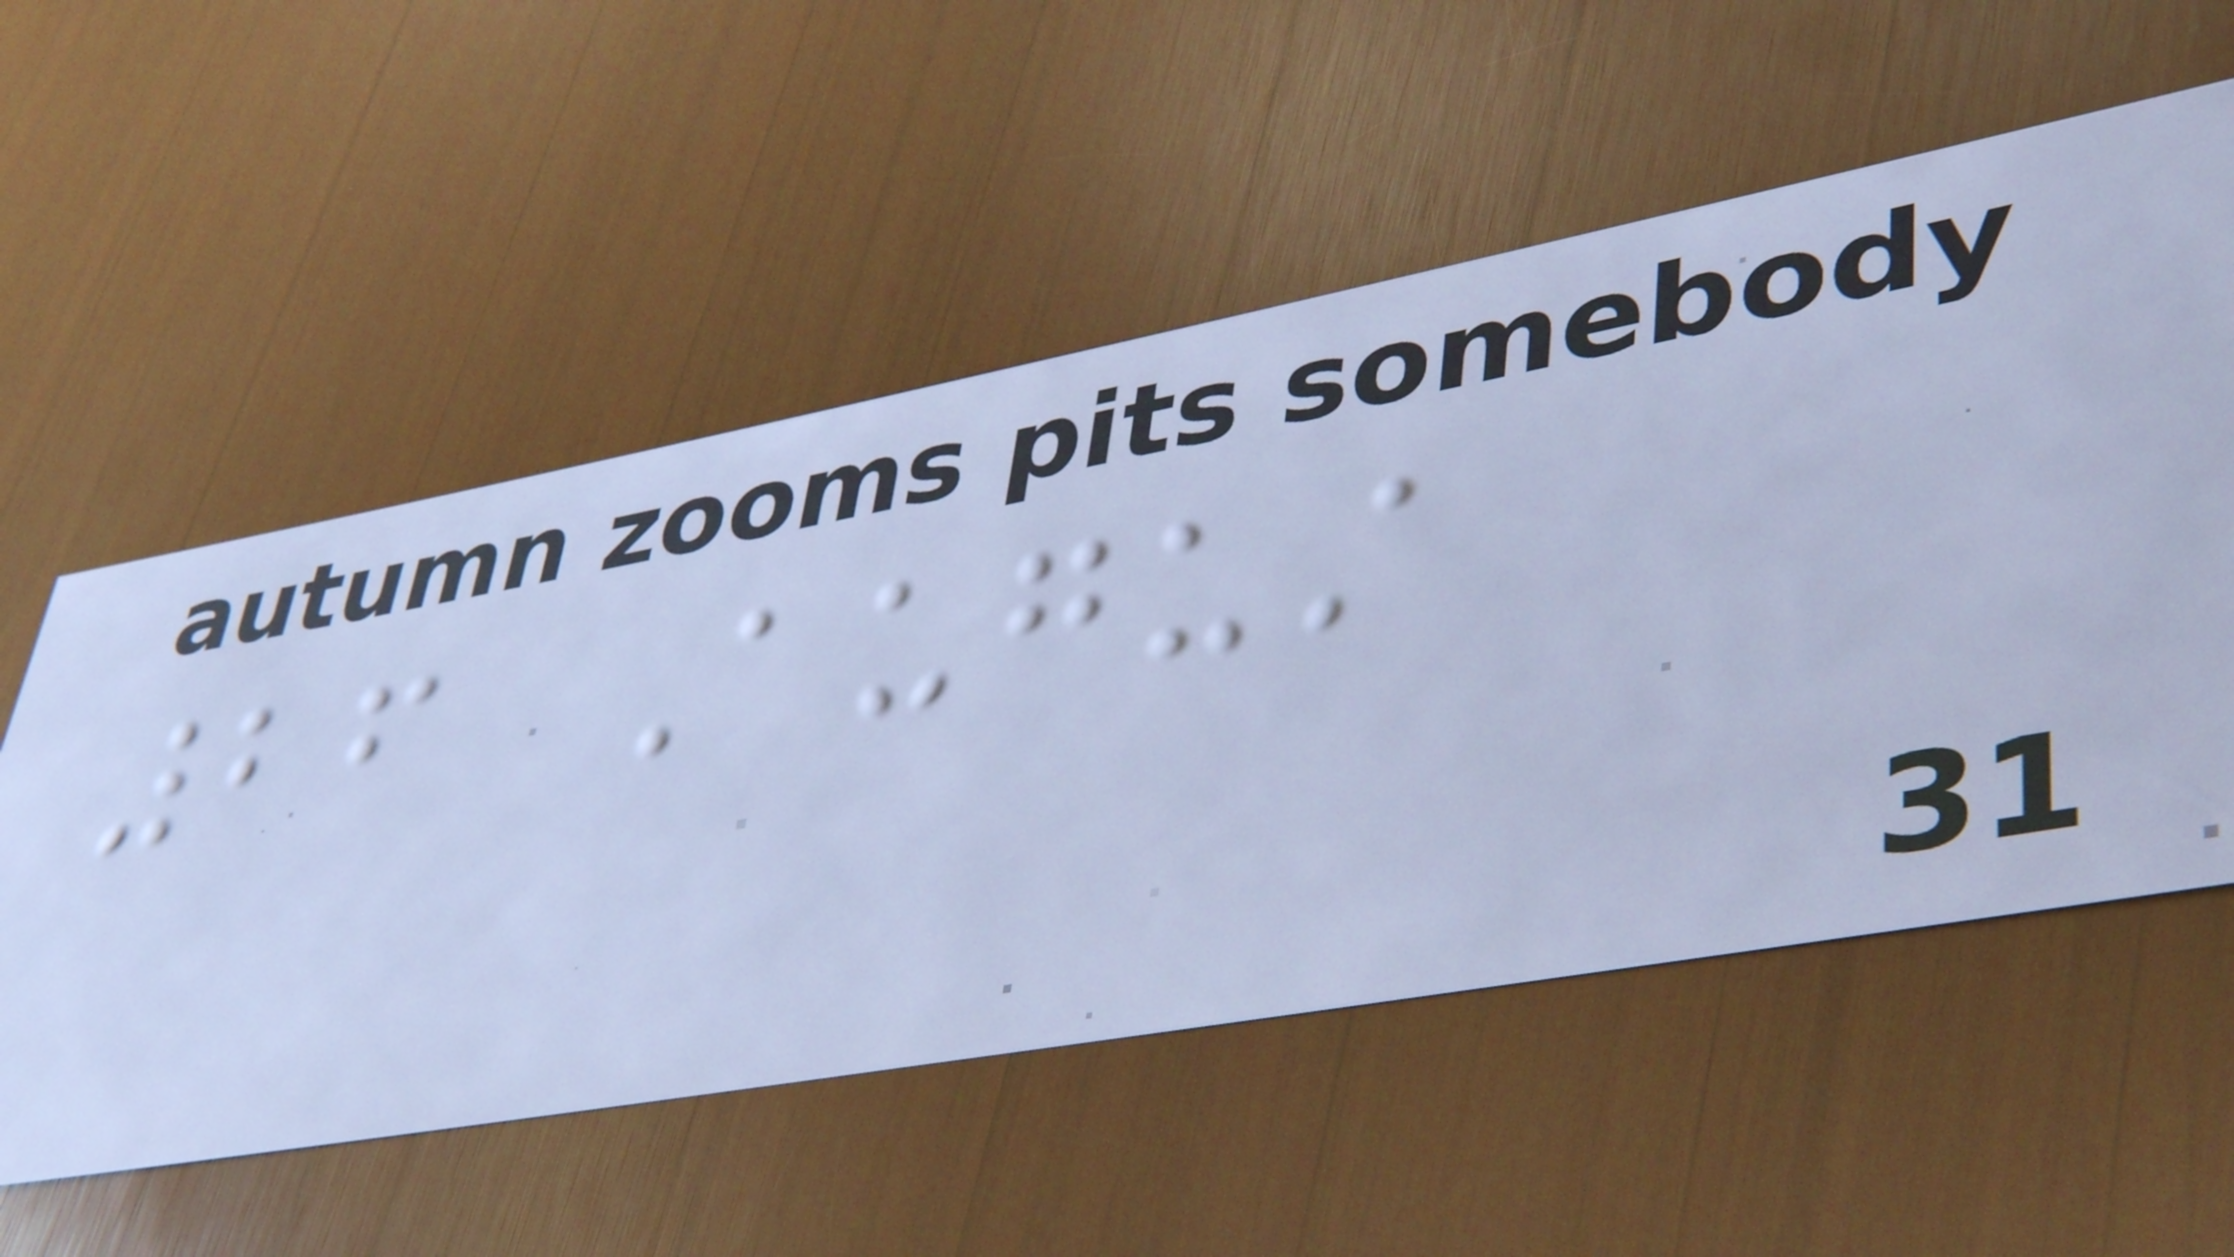26 August
